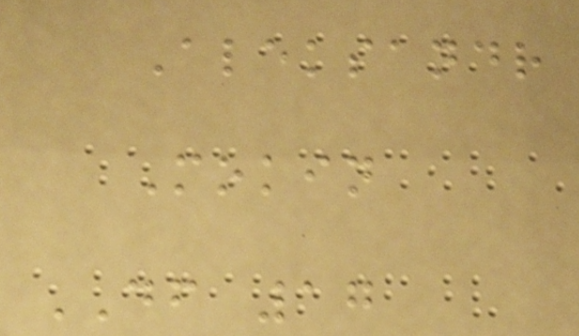Aleksandr
Mokin
DF 17
